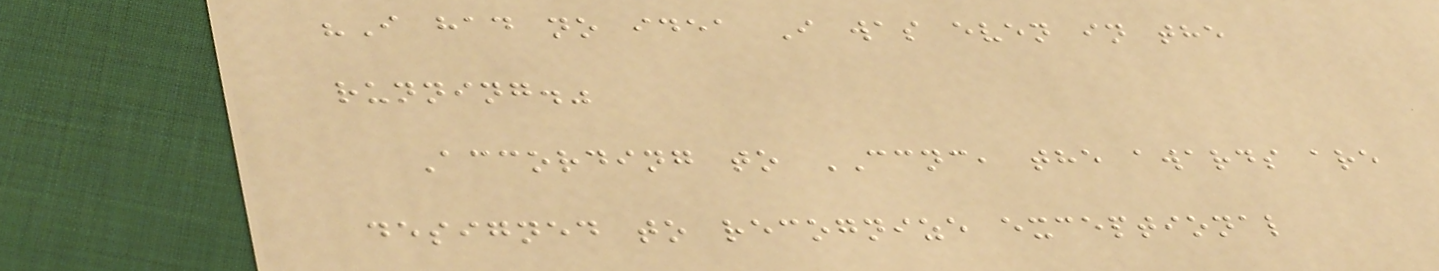"I had no idea I was even in the
running."
According to CCNC, the awards are
designed to recognize exceptional
